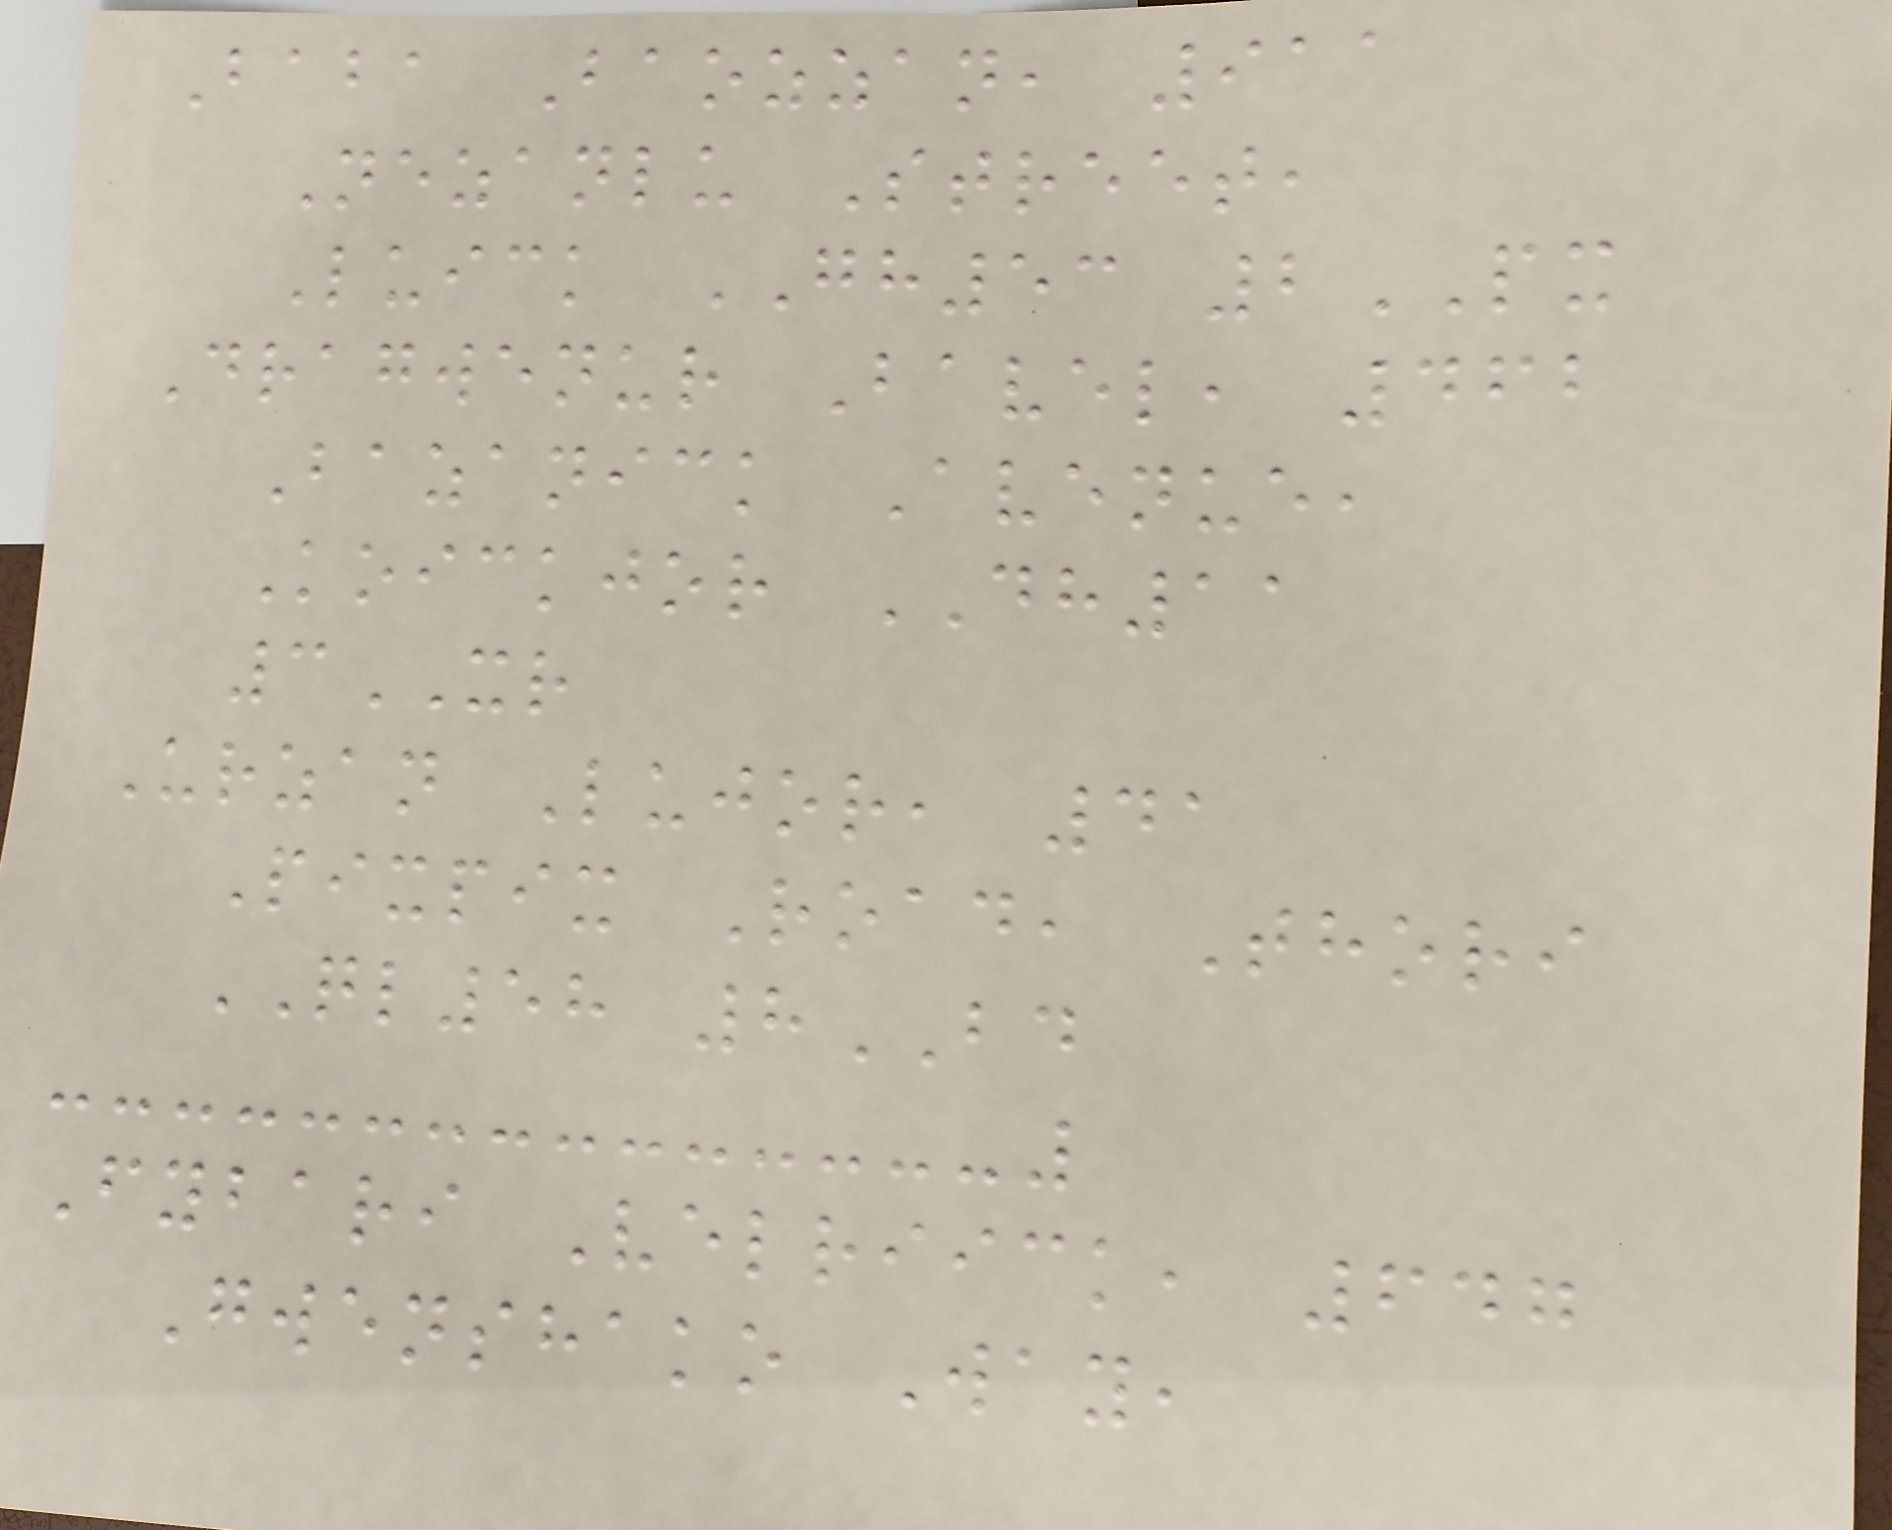Baba Baozzan, 911
Nezanlu Street,
Luick GH53 2PX
Dragwenur Bavel, 462
Bazanick Avenue,
Koickjor DH11
3XR
Urzan Lujor, 41
Pixpix Road, Thori
QL58 8BD
Fybari Velriick, 647
Gwenshako Way,
